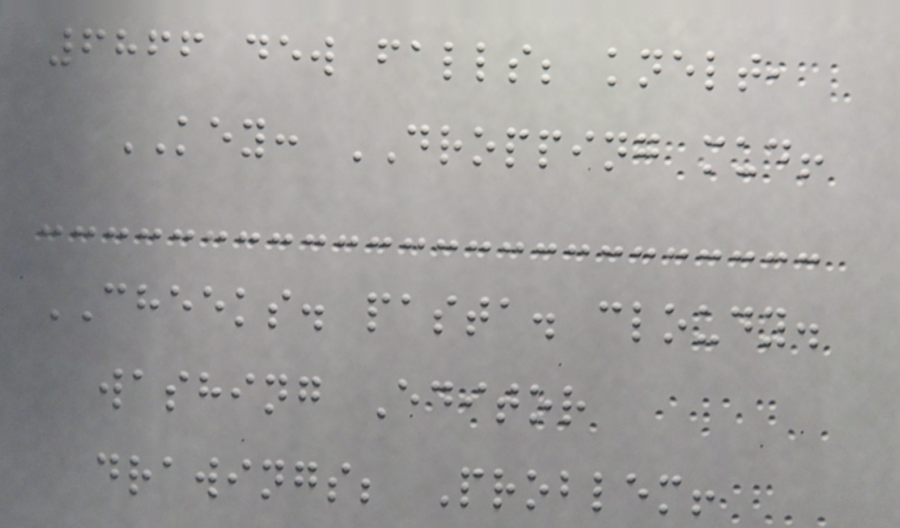6866 dew falls; knelt,
KEY: DROPPING mud!
CHEEKS. pasta. cloudy.
washing Editor
drawings; Problem!
